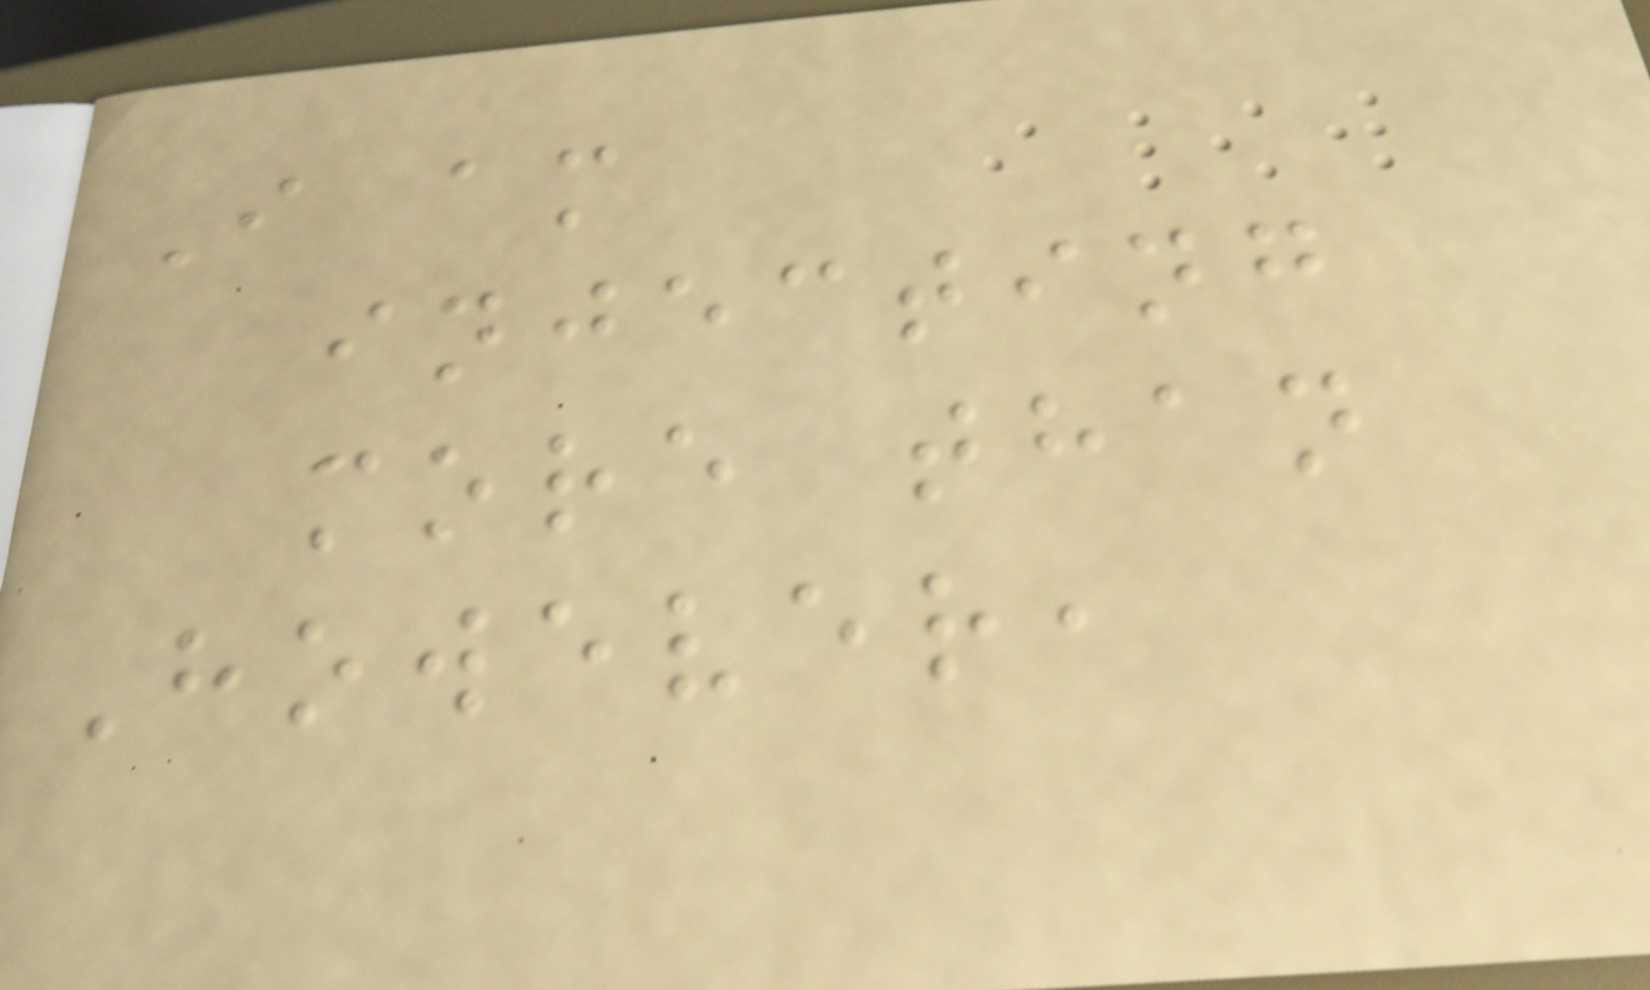I am
injecting
more than
However,
